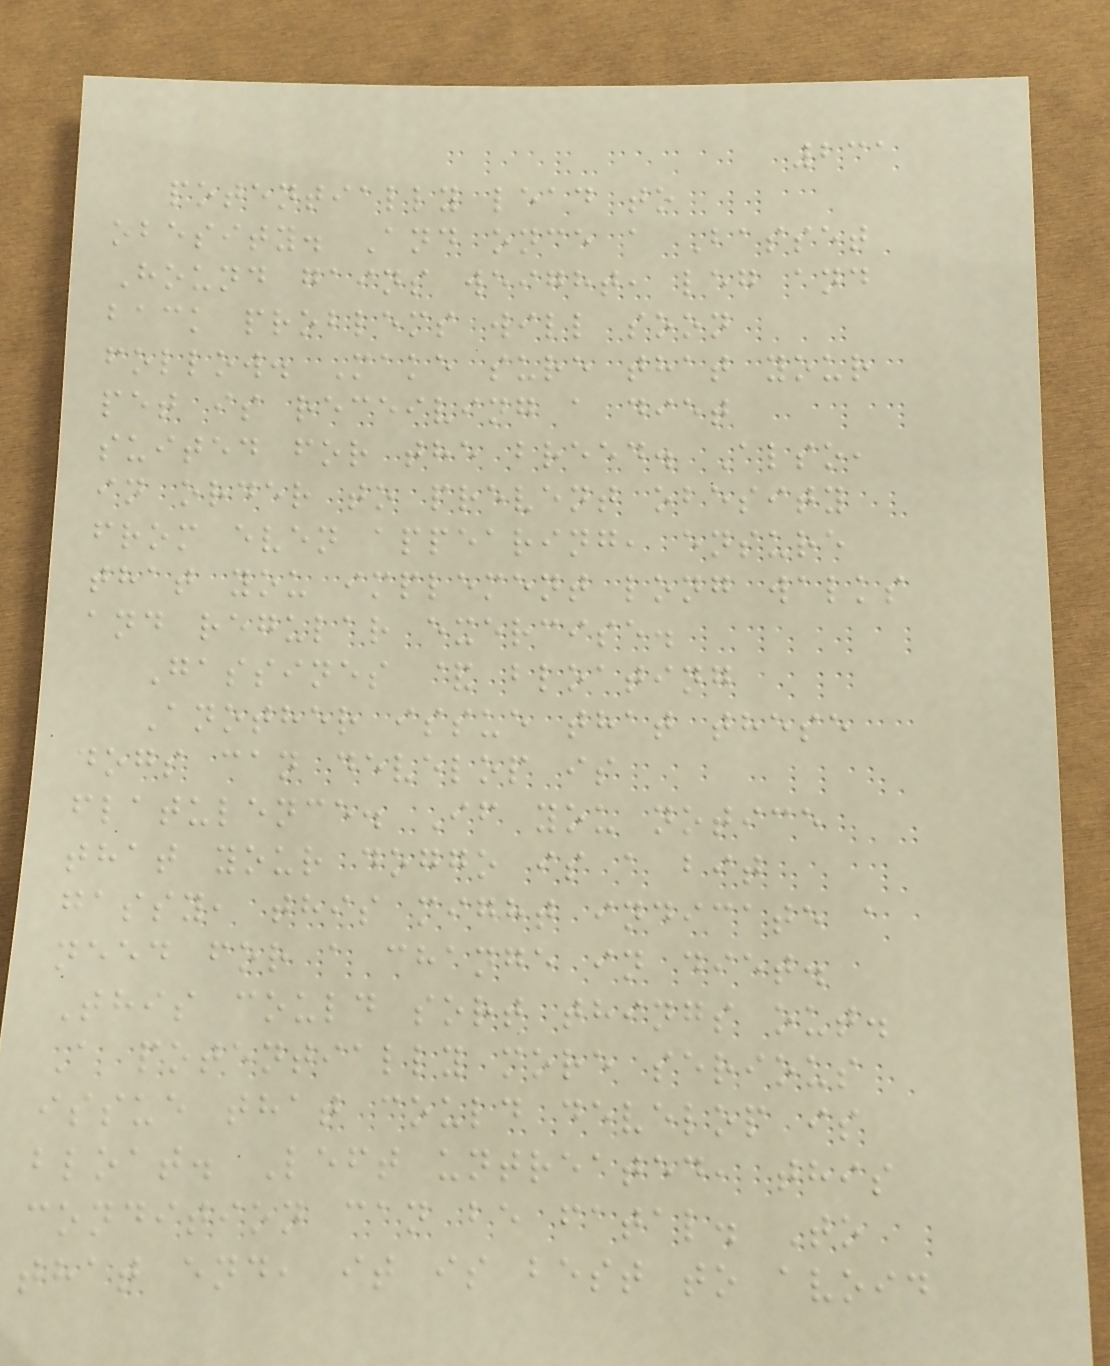231
potentially lead to
obesity. And once a Basset
Hound gains weight, leg and
back problems will soon
follow. Make sure that your
pet is receiving a diet
suited for the breed. Also,
in order to prevent obesity
from even appearing, ensure
that you implement long walks
and regular exercise.
Gassines & bloating
Another issue that these
dogs can develop is
flatulence. If you notice
that your doggo is a bit
gassy, this might indicate a
need for a change in diet.
This could sort things out.
A potentially more serious
issue that could develop is
bloat. Left untreated, this
condition can be fatal. To
that end, it is best to avoid
